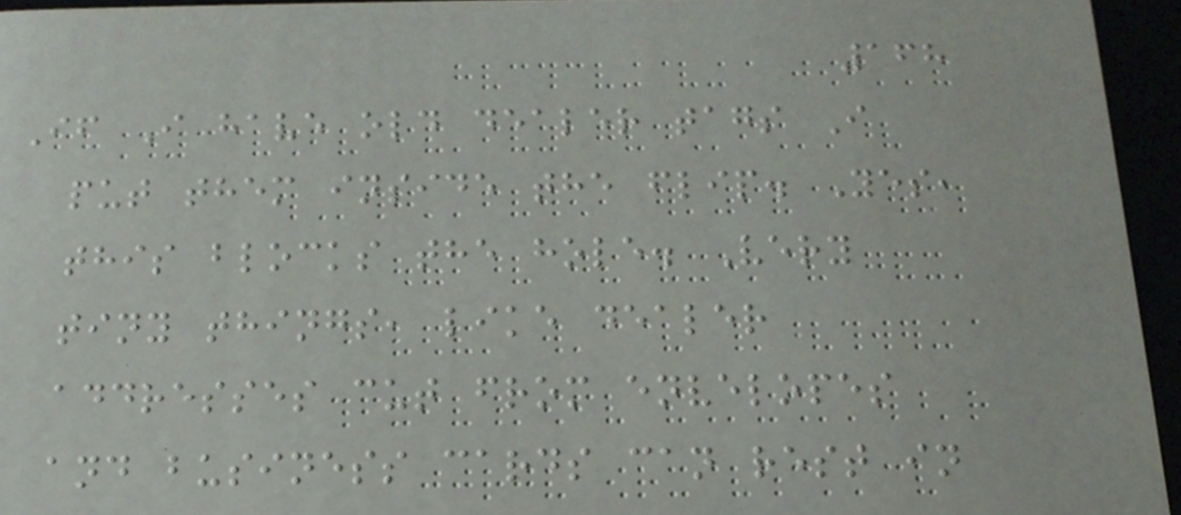168
If I have old dealer tags I
put them inside the flip. Yes,
this blocks the hole. Very
tiny things, like dealer
addresses cut from envelopes
and business cards can rest in
